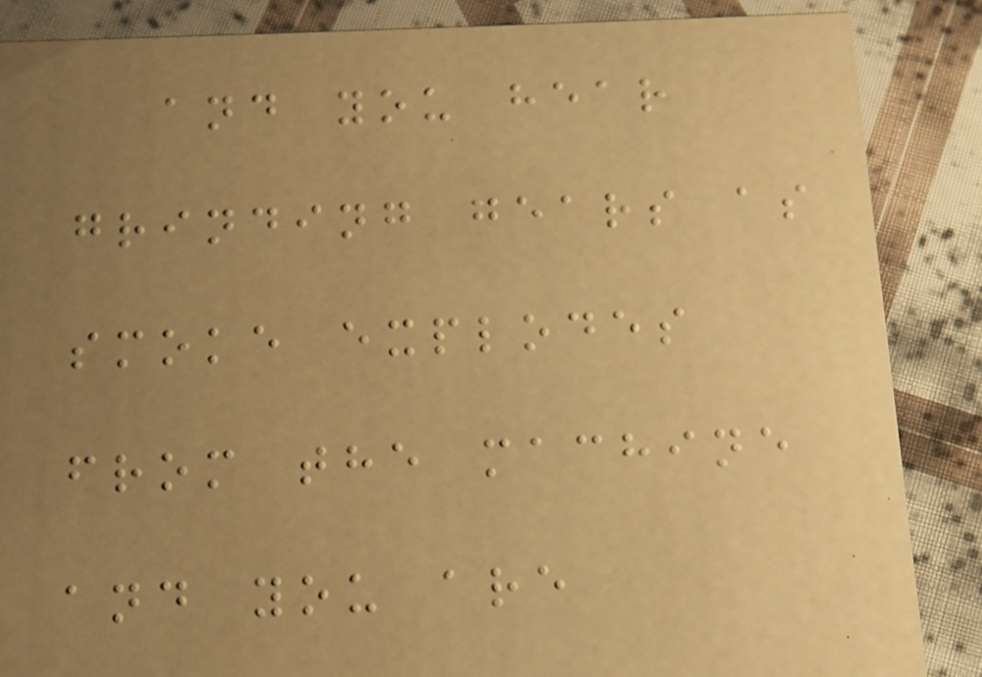and you hear
grinding gears as
smoke explodes
from the machine
and you are
